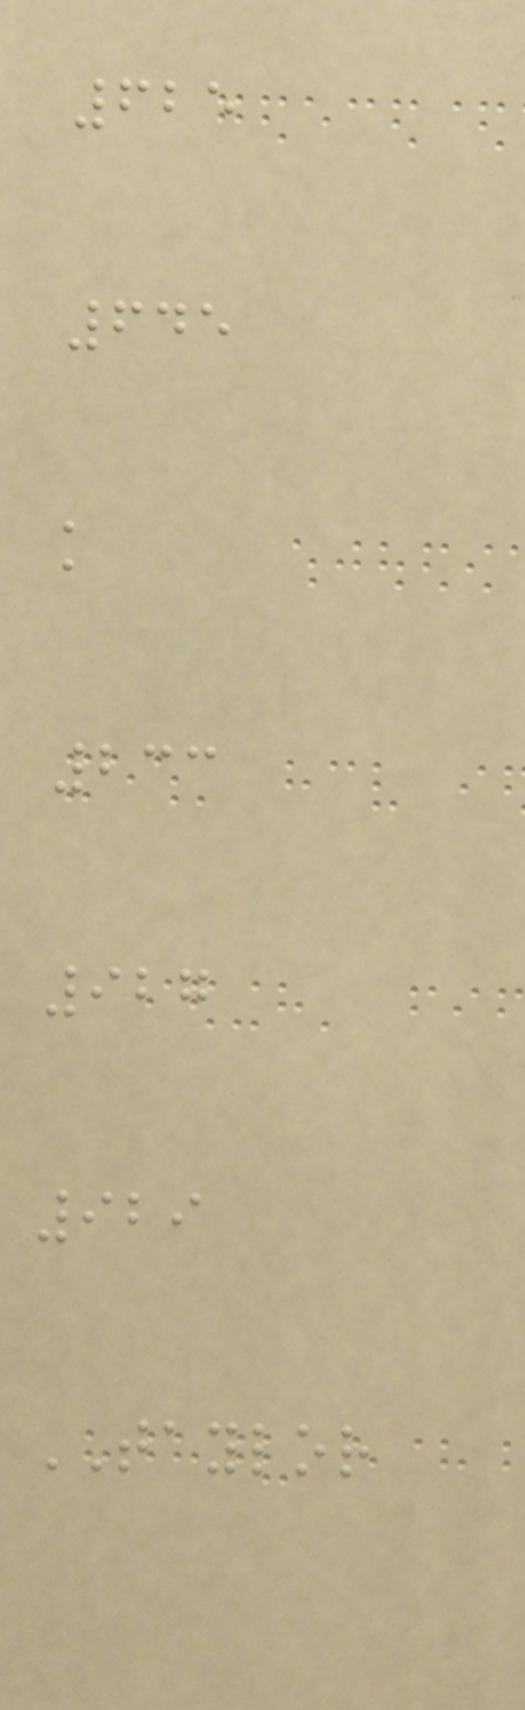625
645
k
233
927
929
TAYLOR
